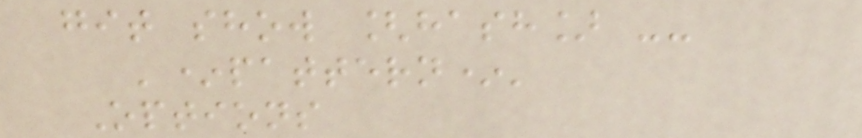git show [hash] --
'*pattern*'
Options
